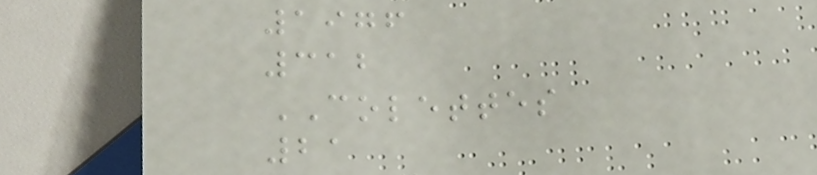1976
312
COLETTES
21
